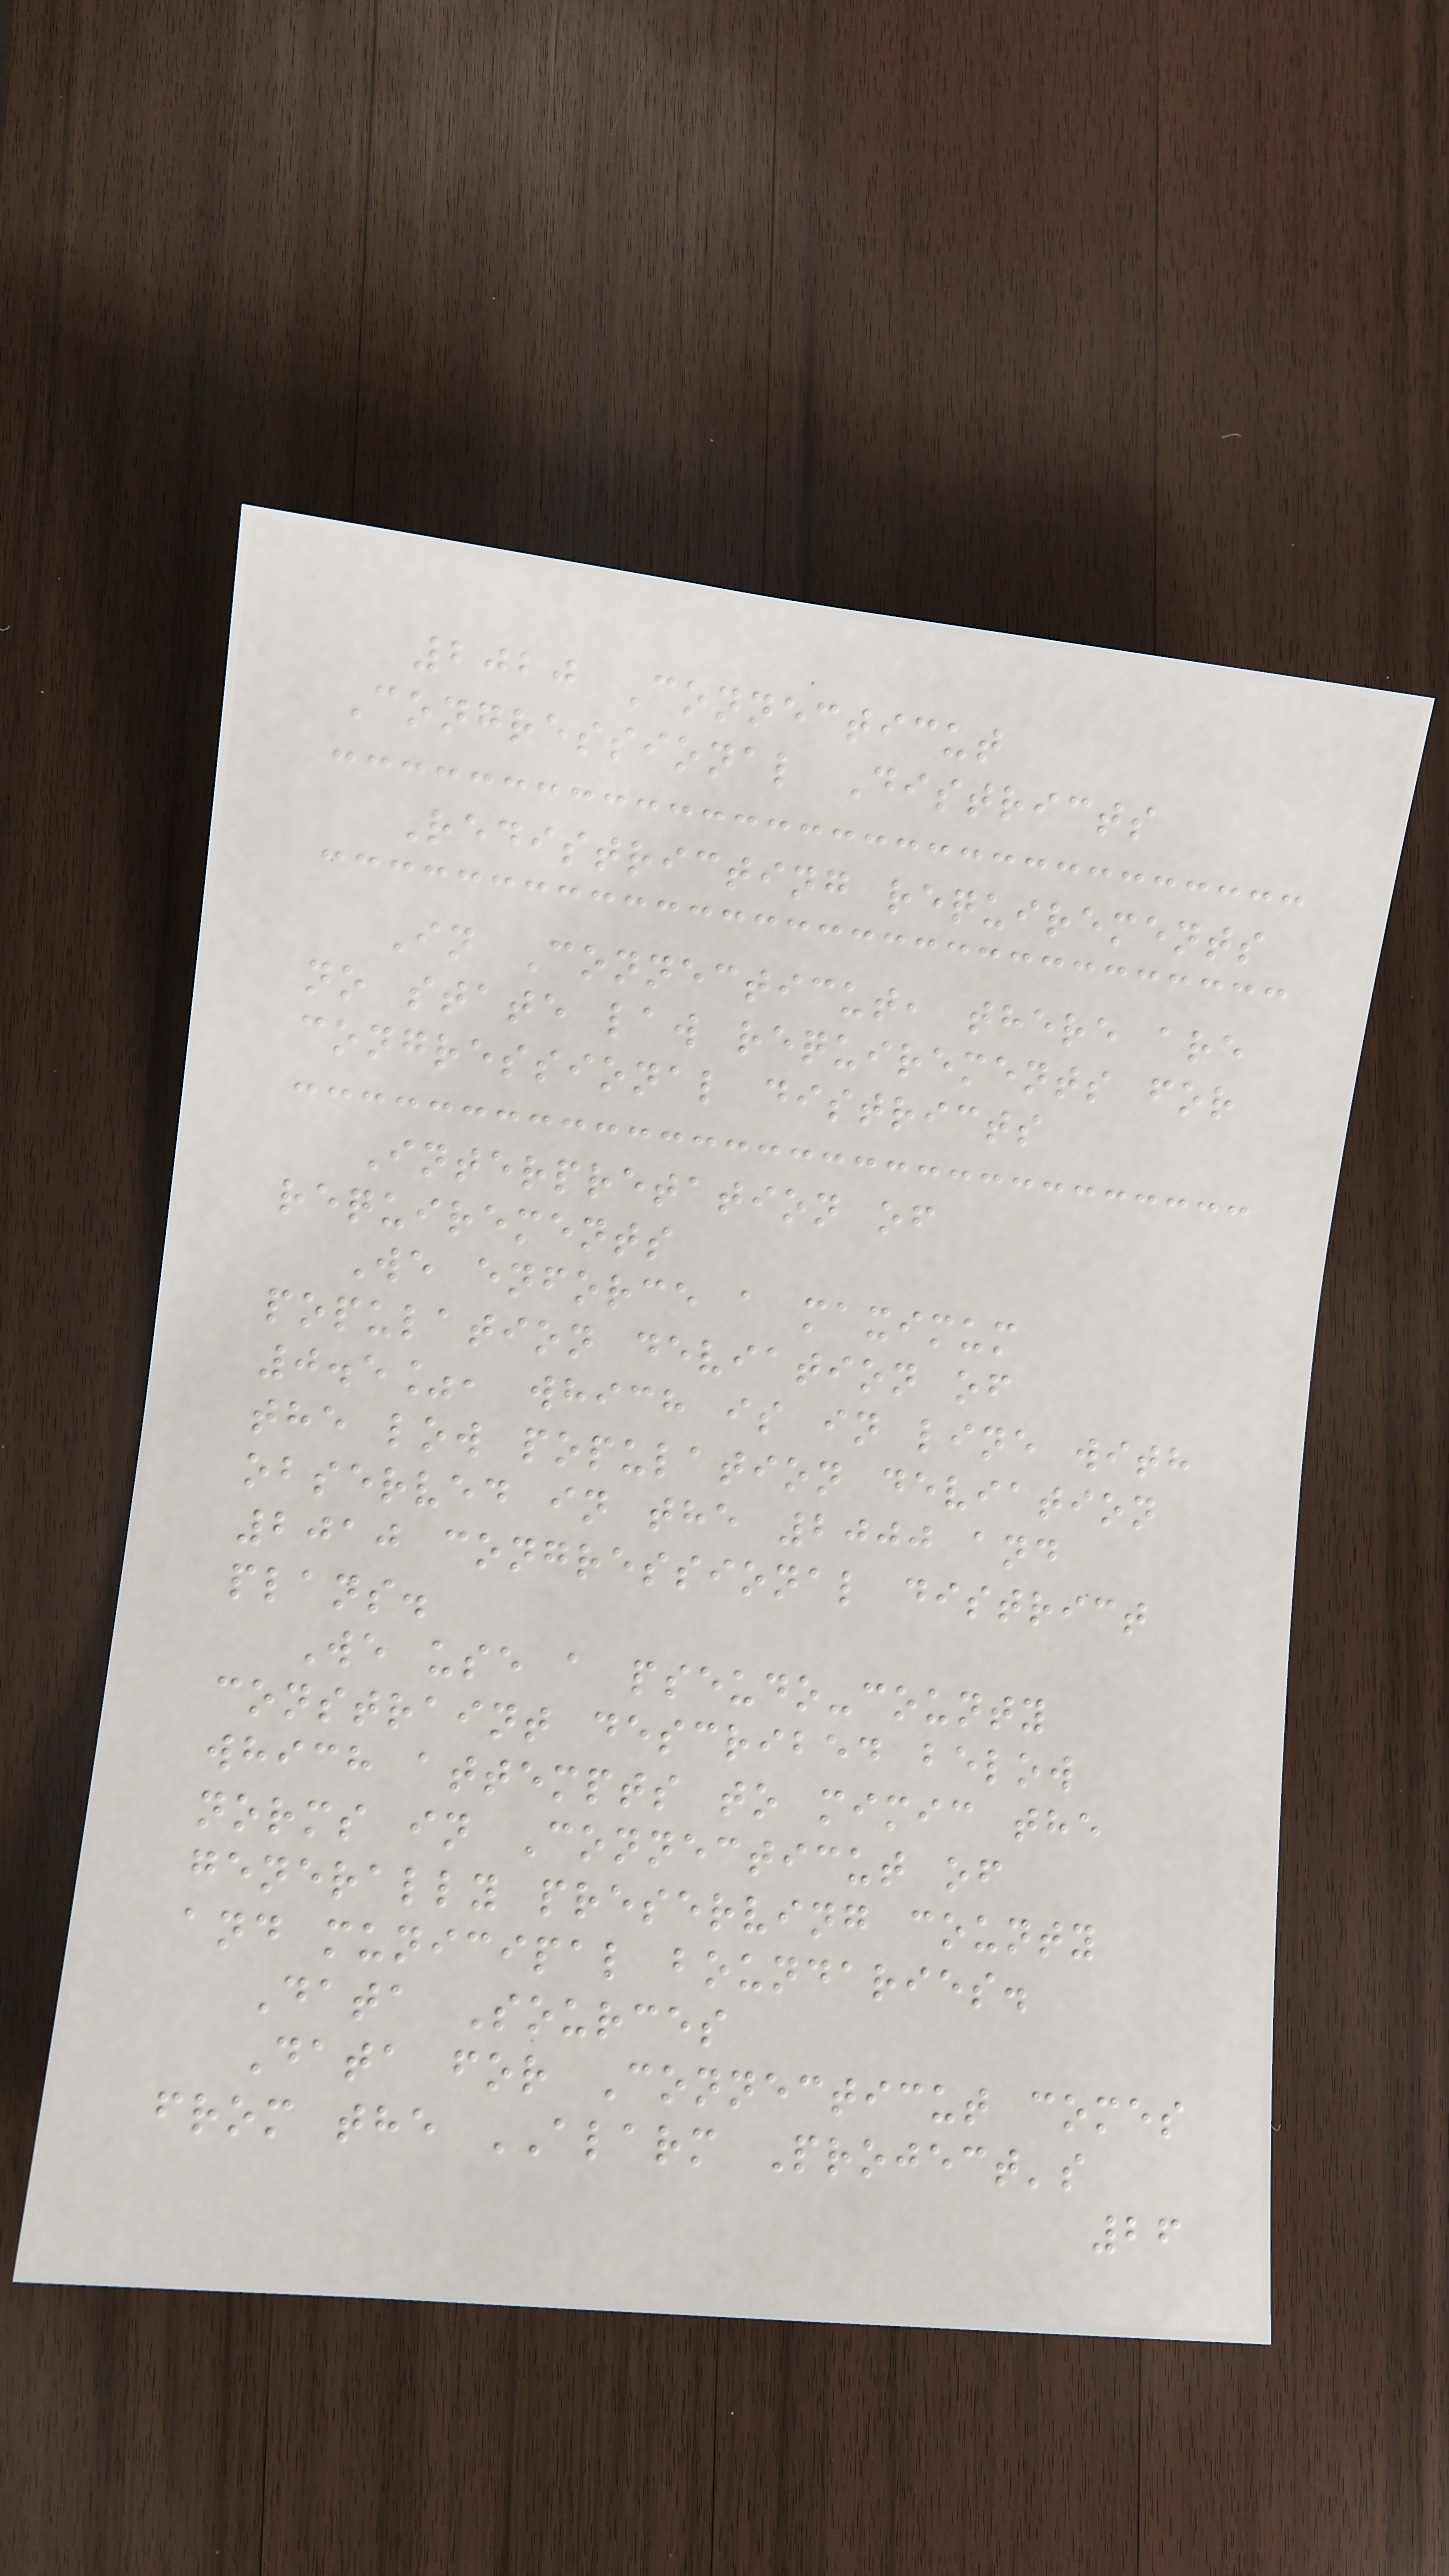2020 Connecticut
Congressional Districts
Redistricting requirements
In Connecticut, there are
no state law requirements for
congressional districts
Interpretation of
requirements
We enforce a maximum
population deviation of
0.5%, which is in line with
the low population deviation
observed in the 2000 and
2010 congressional district
plans.
We use a pseudo-county
constraint described below
which attempts to mimic the
norms in Connecticut of
generally preserving county
and municipal boundaries.
Data Sources
Data for Connecticut comes
from the ALARM Project's
26
